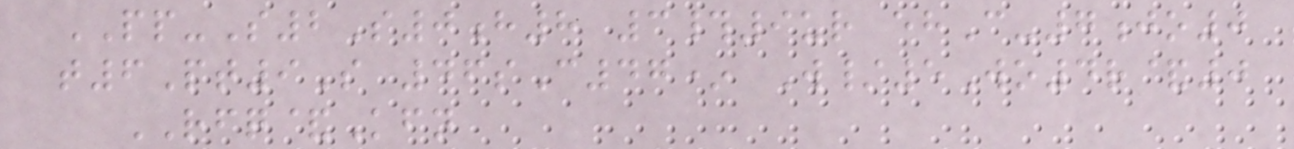PP-S2S0h8 3#9ur ehC-7jo0
t6Pt9S 46sC47* W/5Wo4r&0
RFQ&Kfn
